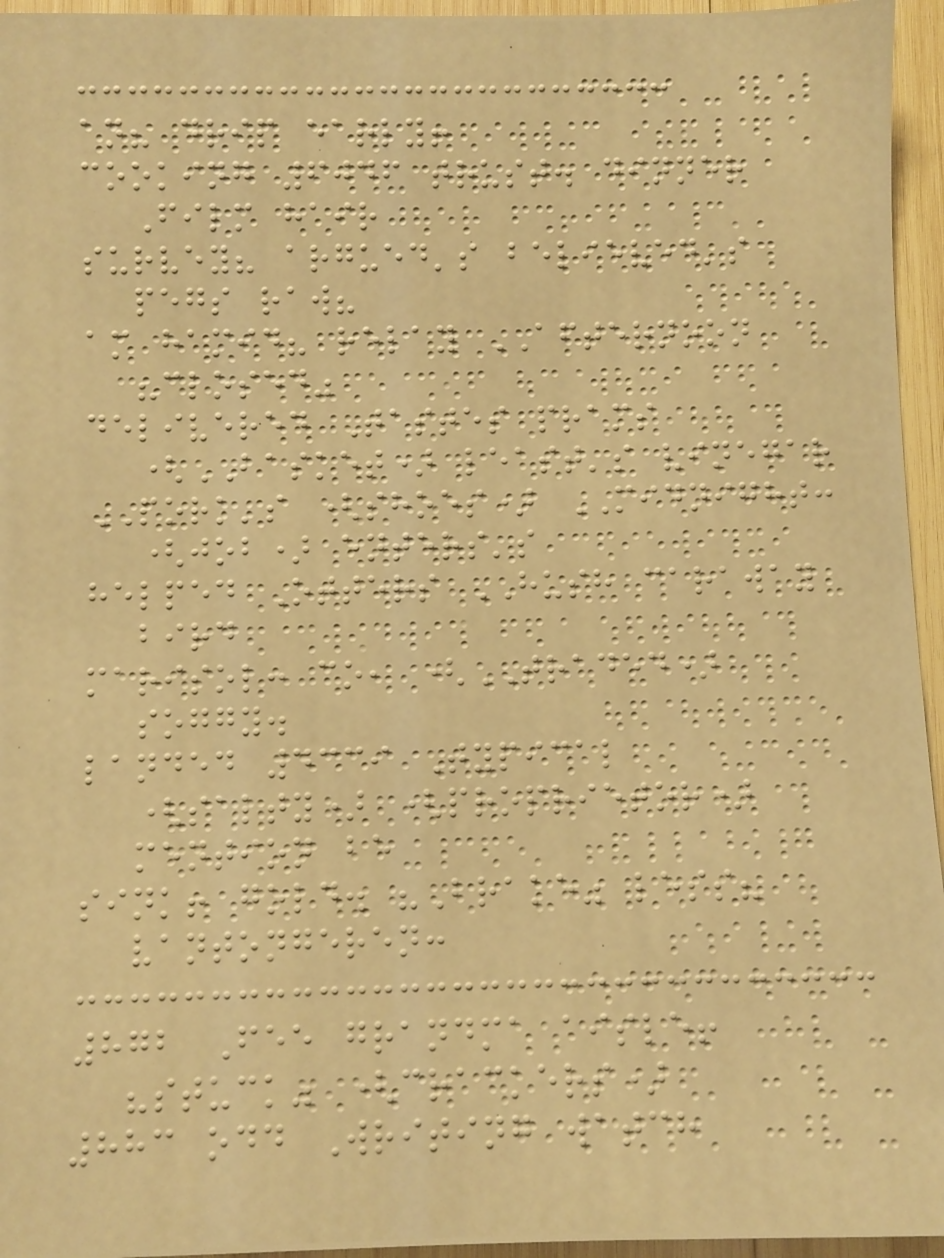an? drip early!
cooking 6046 trust. dinner
Film hair
survey? argued's believed's
pegs raw?
am hamid? relay AFTERNOON
"closed"
delivered Tastes prams
(BASKET) least's vinegar
PORK's (shoes) MIDNIGHT:
(job) enters's
helped Otters HUSH caraway
bird
marisol: co, (TRADED)
soggy.
landed 4339 Typical
(salty) (proprietor)
mention be
sink! gold. "Brake" less?
vantongeren:
872 Fee grandma aisle!
"stuck" (crackers)
883 odd Writing watch
